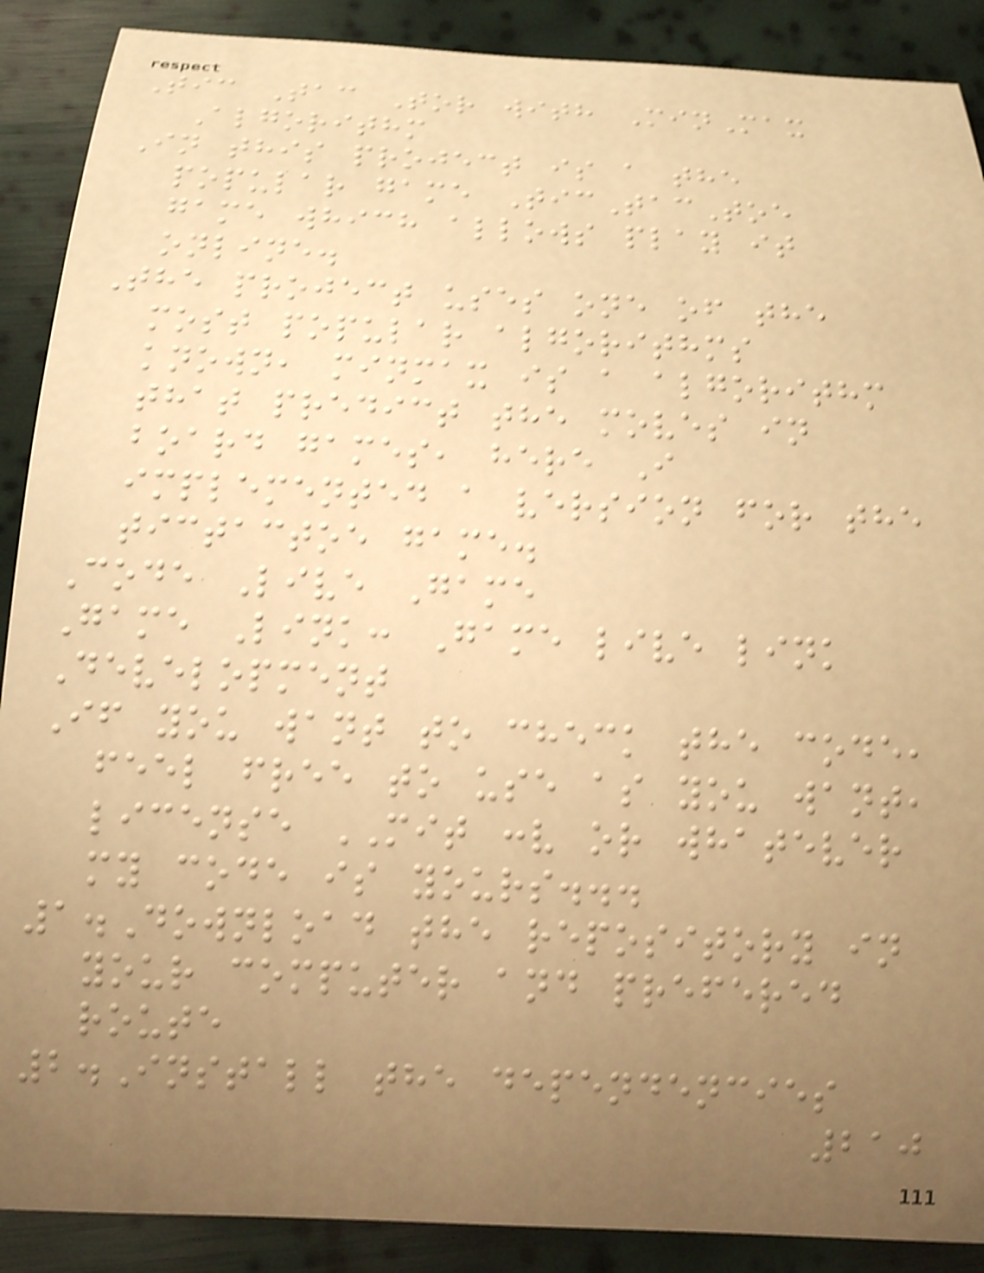Tic Tac Tor with MinMax
Algorithm
In this project is a the
popular game TicTacToe
game which allows play it
online.
The project uses one of the
most popular algorithms
known, minmax is a algorithm
that predict the moves in
board games, here I
implemented a version for the
tictactoe game.
Code Live Game
Game Link: Game live link
Development
If you want to check the code,
feel free to use as you want,
license MIT :v or whatever
my code is yours...
1.Download the repository in
your computer and prefered
route
2.Install the dependencies
210
